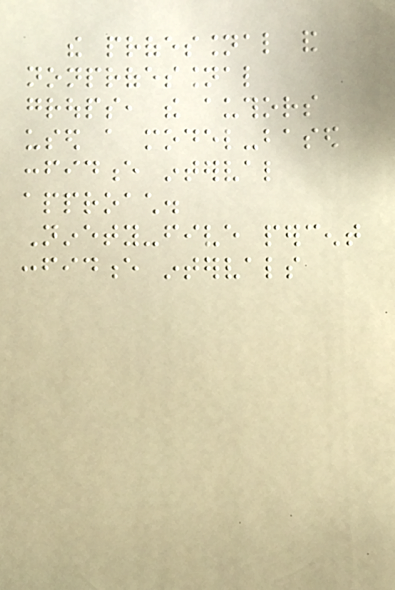the professional and
nonprofessional
groups, the authors
used a model-based
confidence interval
approach.
Ninety-five percent
confidence intervals
